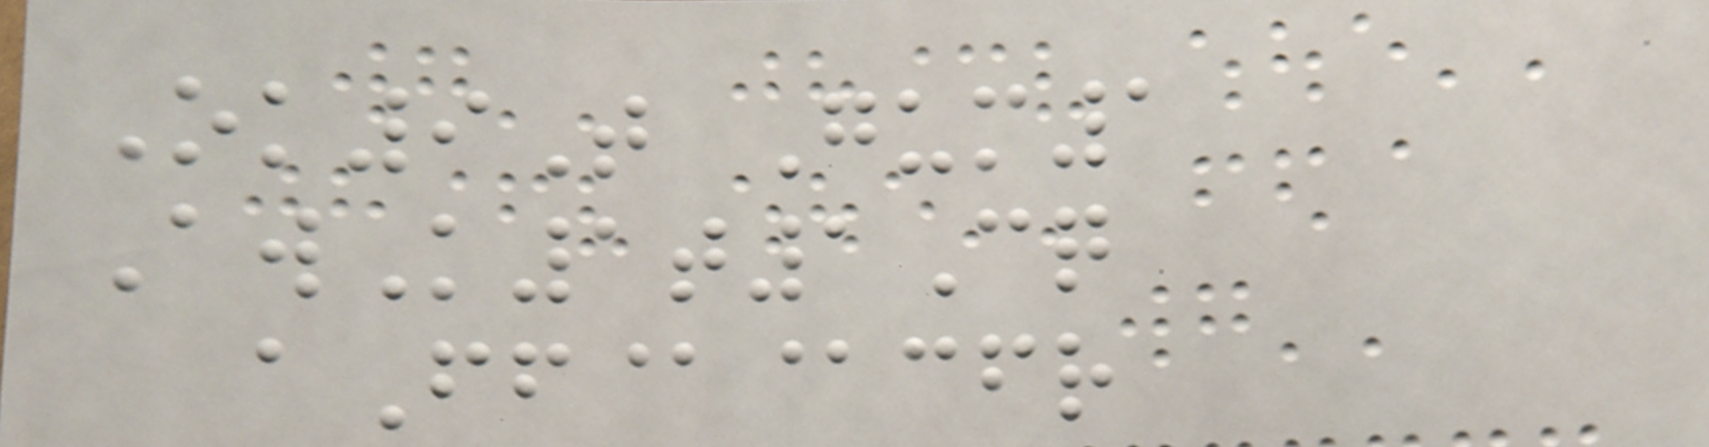Ok9T Gum1
AwK1t1Cq
aFf@@cfr
